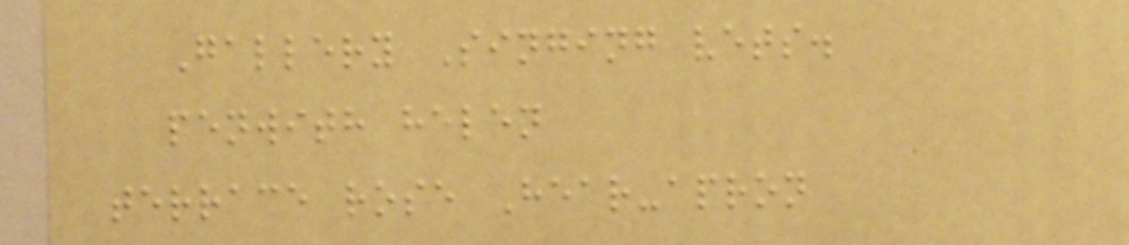Gallery Singing vets.
penwith helen
terrace rose Hear-apron
